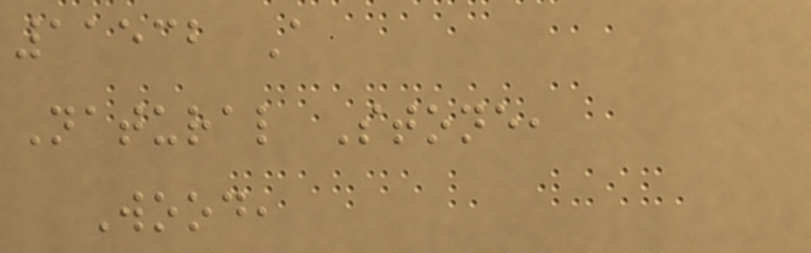11532 A
Natural Stone,
Wood,
